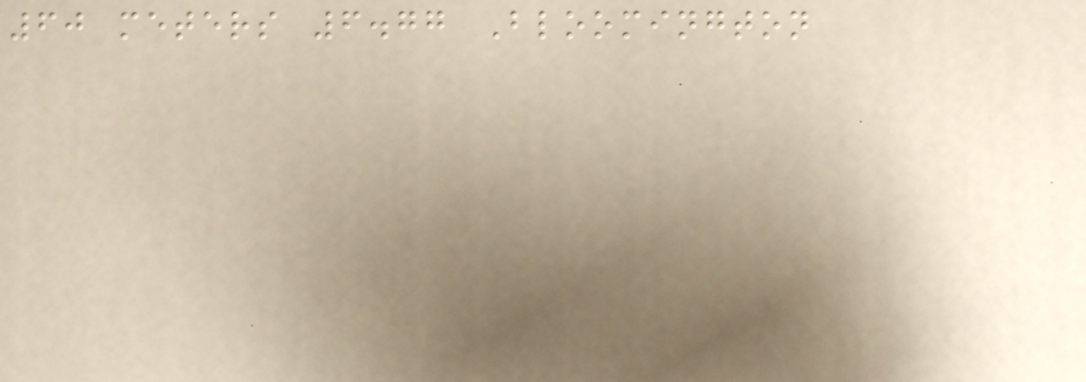60 meters 6.77 Bloomington
